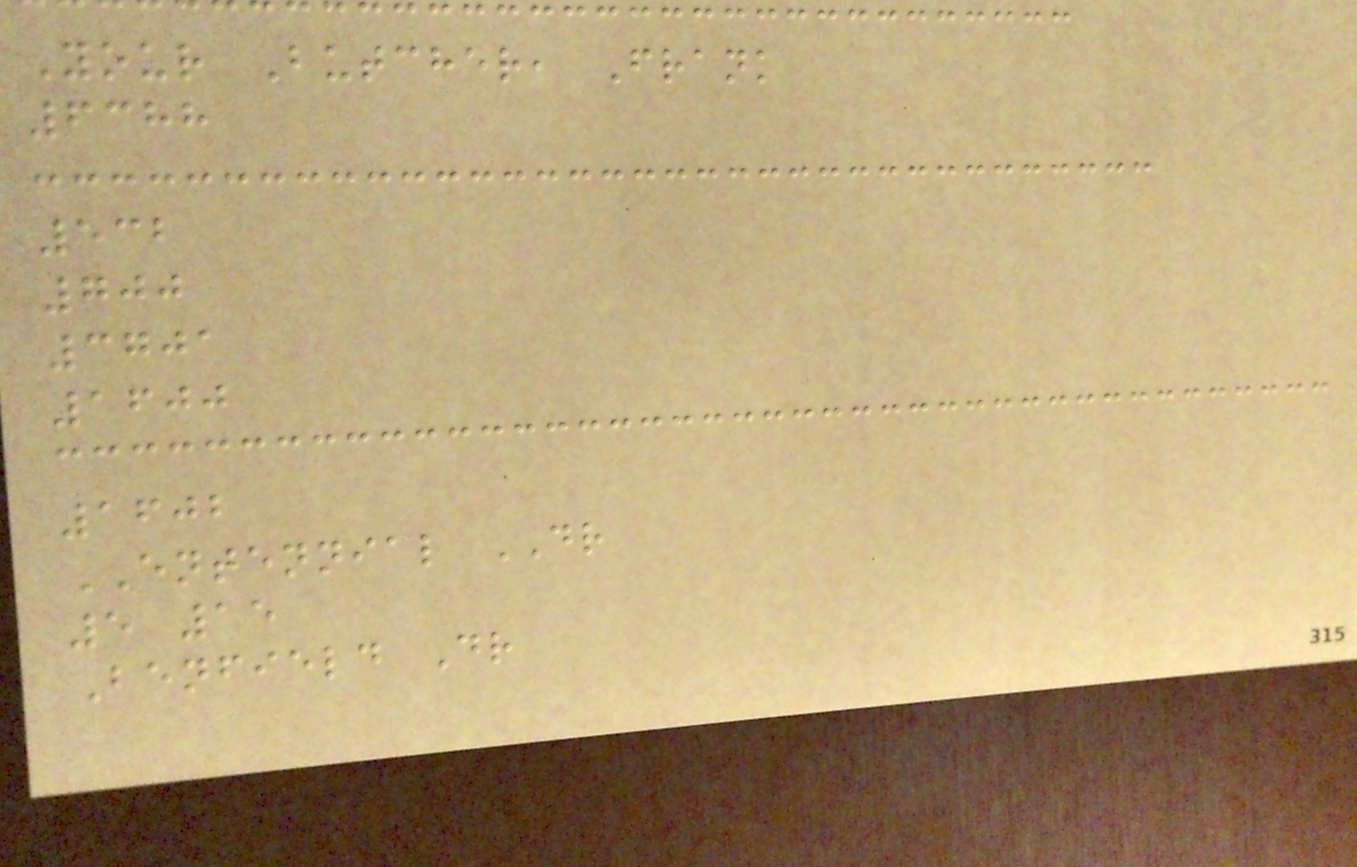Your Butcher, Frank
6388
532
700
3701
1600
1602
ENTENNIAL DR
5 15
Benfield Dr
